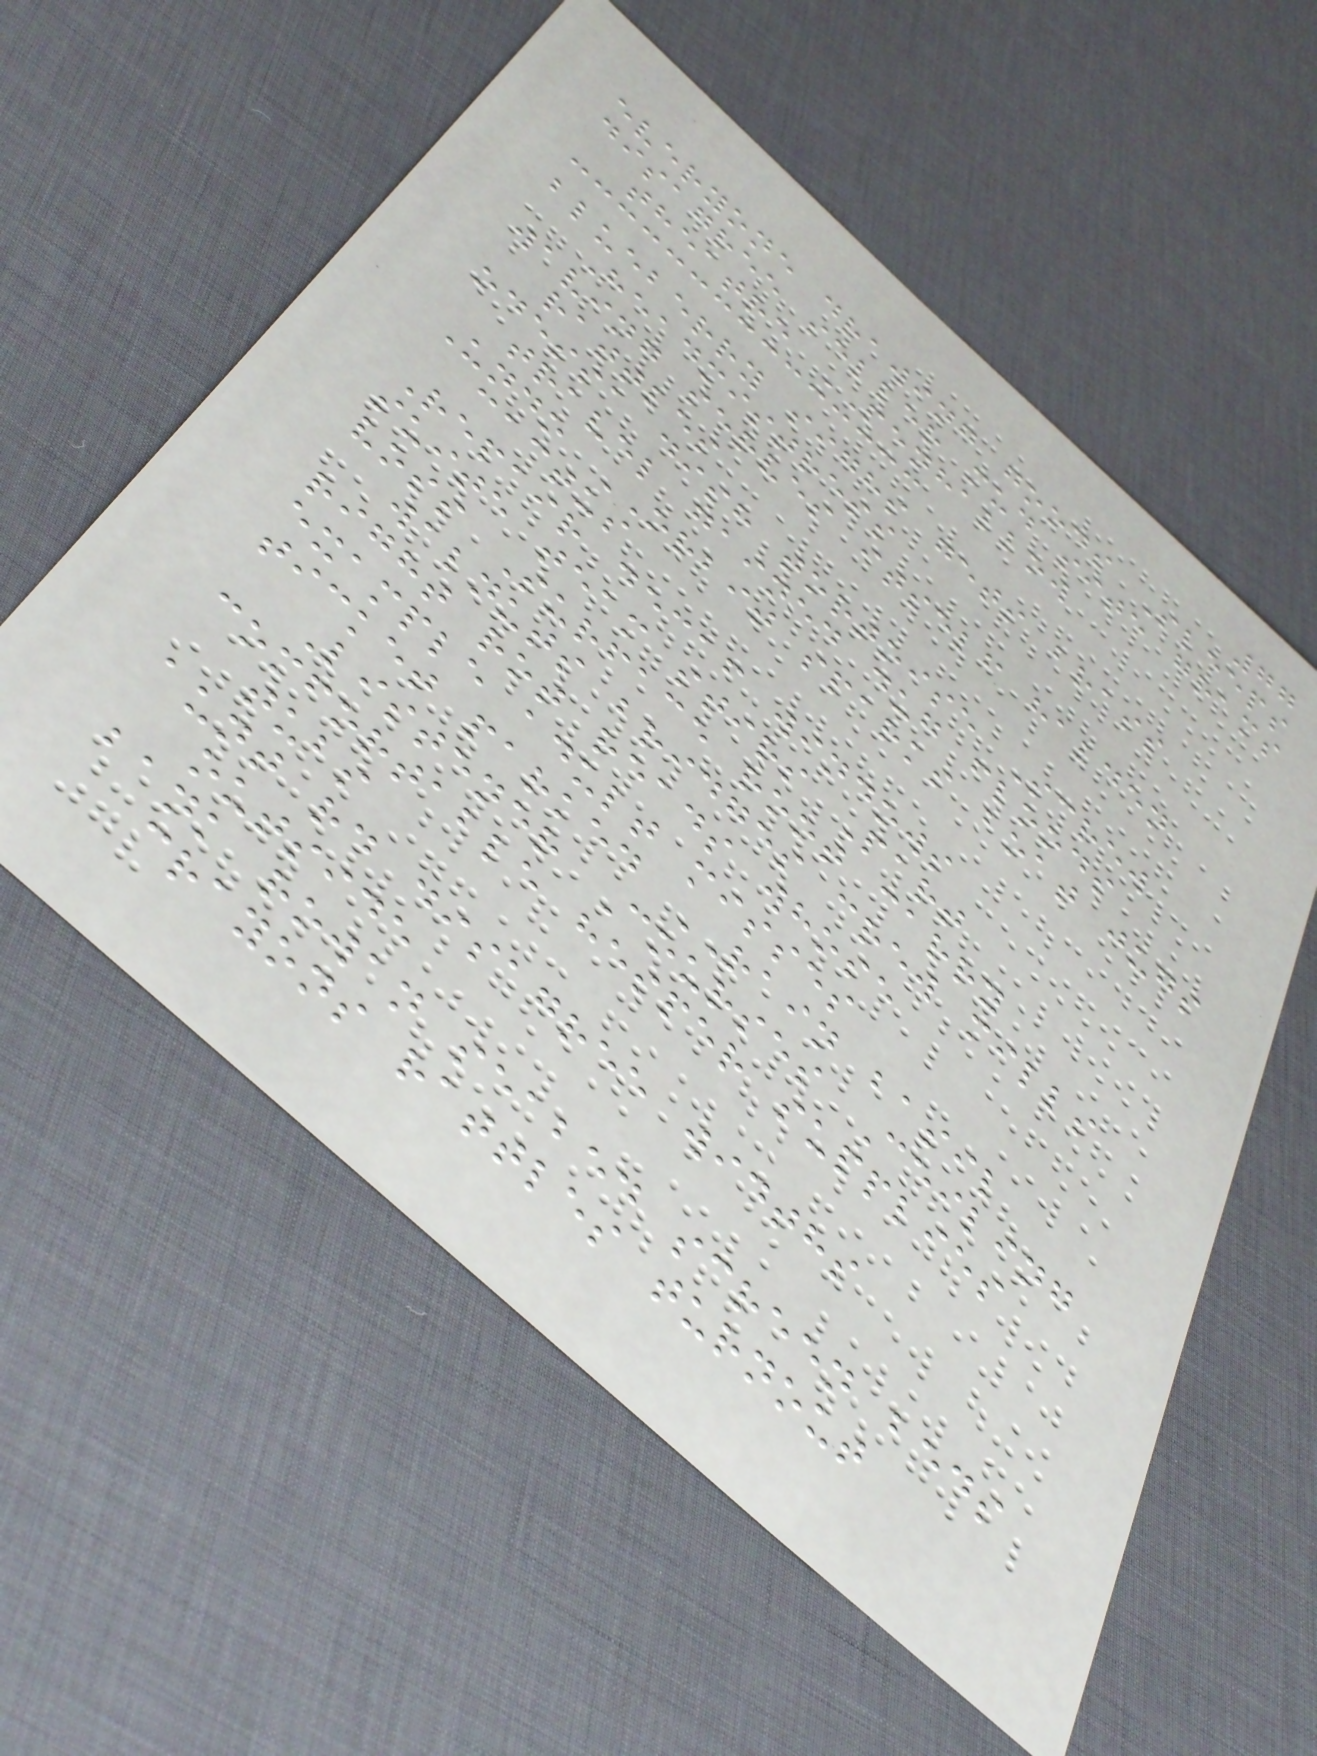77
everyone drawing goods Sleeps
disagree seller mud site grams
theatre PENHALLOW
blueberry sighs gets brass
Headmistress
waving serves itself halden
rattles
odessa dish tortoise Screw
travel gained dug floods
Undo ORBIT sparks boat jugs
cactus
Repair decaf windows
suite team stirs Part
voss Surface root carry
walnuts bridges crew mills
right rot reads whose
example adult misses
ticket parked RAIN basil
Listener Courses Ceiling
comfortable hesper supplies
tubs
aunt rd disagree widths
outside
bank rowan seabed screen beds
crayons rattles turnout
